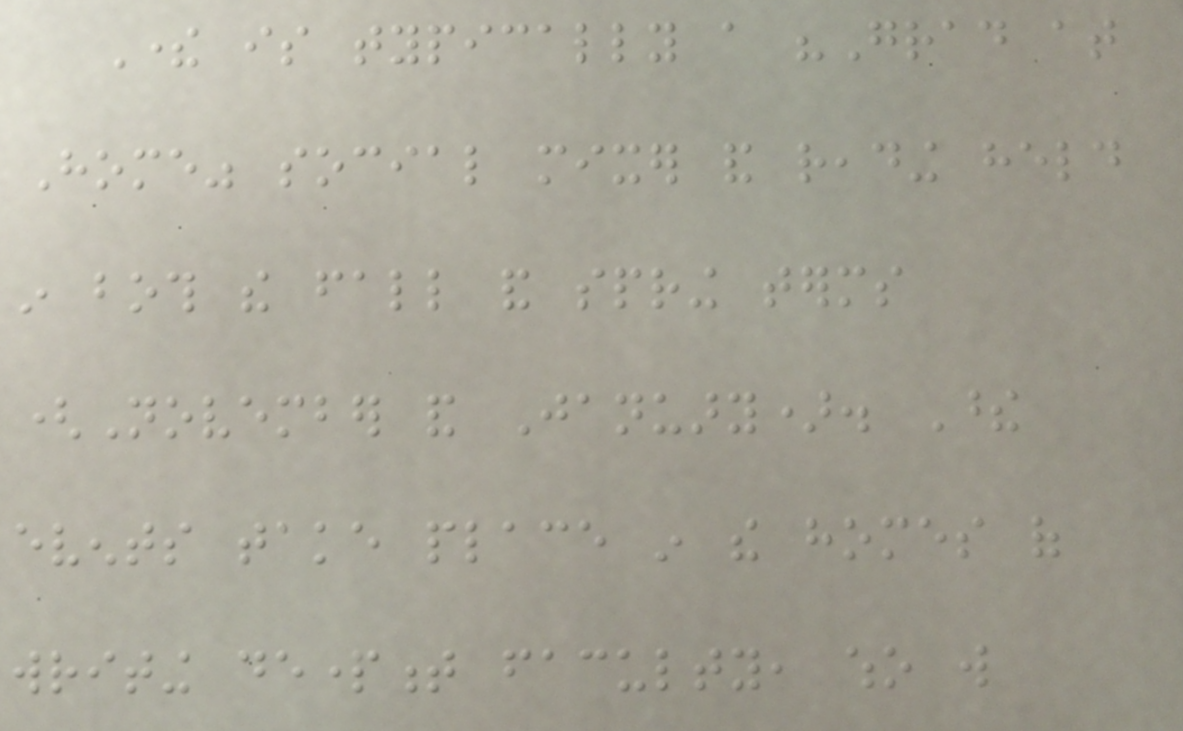There is typically a "Grad at
Home" social mixer and reading held
in both the fall and spring terms
(November and January). These
events take place in the homes of
writing department faculty, who will
